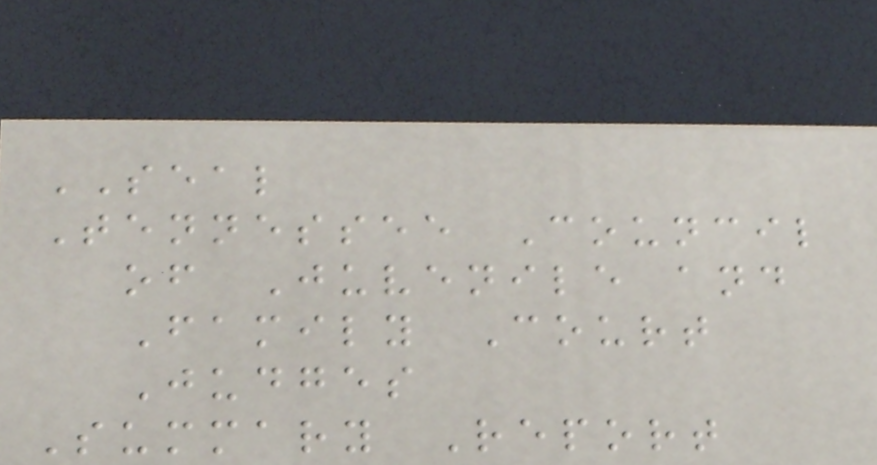SEAL
Tennessee Council
of Juvenile and
Family Court
Judges
Summary Report
